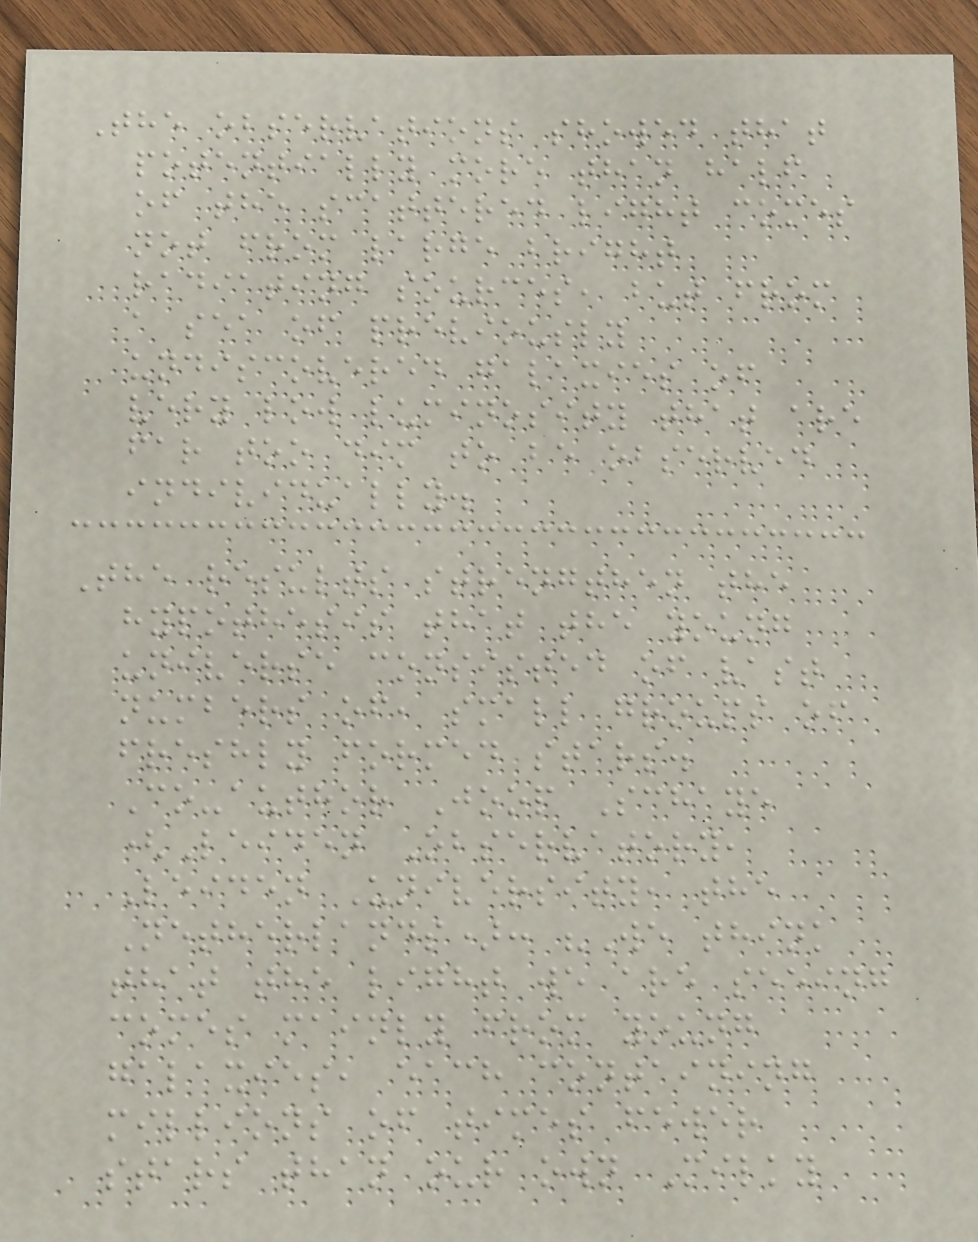The observations showed that
potentially more than half
of the scattered light comes
not from large bright
radiating sources, but from
a sea of previously
undiscovered galaxies of
very low luminosity that are
far too dim to be observed
individually.
The results strengthen the
hypothesis that the young
universe consisted of vast
numbers of, small groups of
freshly formed stars.
Co-author Joop Schaye
(Leiden Observatory,
Leiden University, the
Netherlands): "We think
that the light we are seeing
comes mainly from young
galaxies, each containing
millions of times fewer
stars than our own Milky
